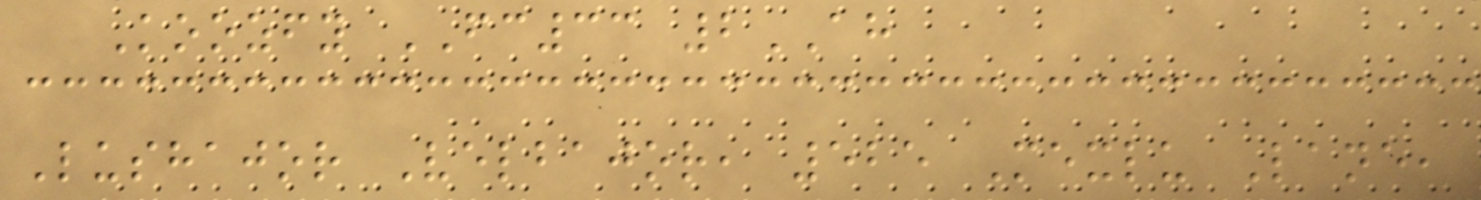Koozfy FC33 2AH
Lushajor Velbajor, 525 Mexlu Lane,
